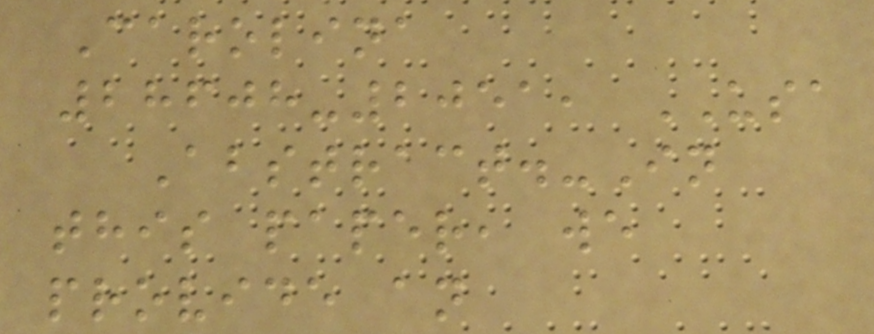Carolina
28608-2051, USA
Abstract.-In
this paper, we
provide an
